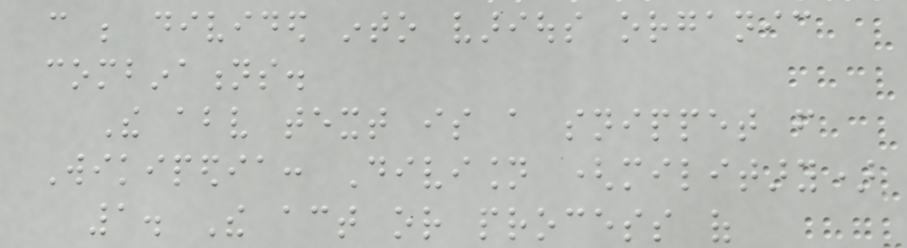can be divided into various organic
combinations.
The above text is a snippet from
Wikipedia: Division (military)
1. The act or process of
